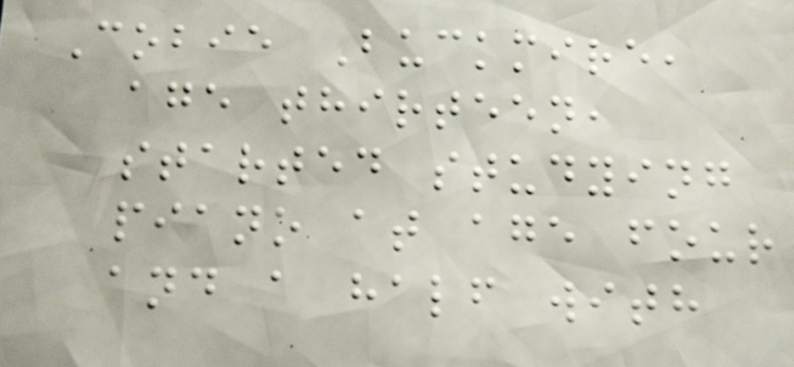Cobie Buckmire,
age thirteen,
started studying
piano at age four
and a half with
